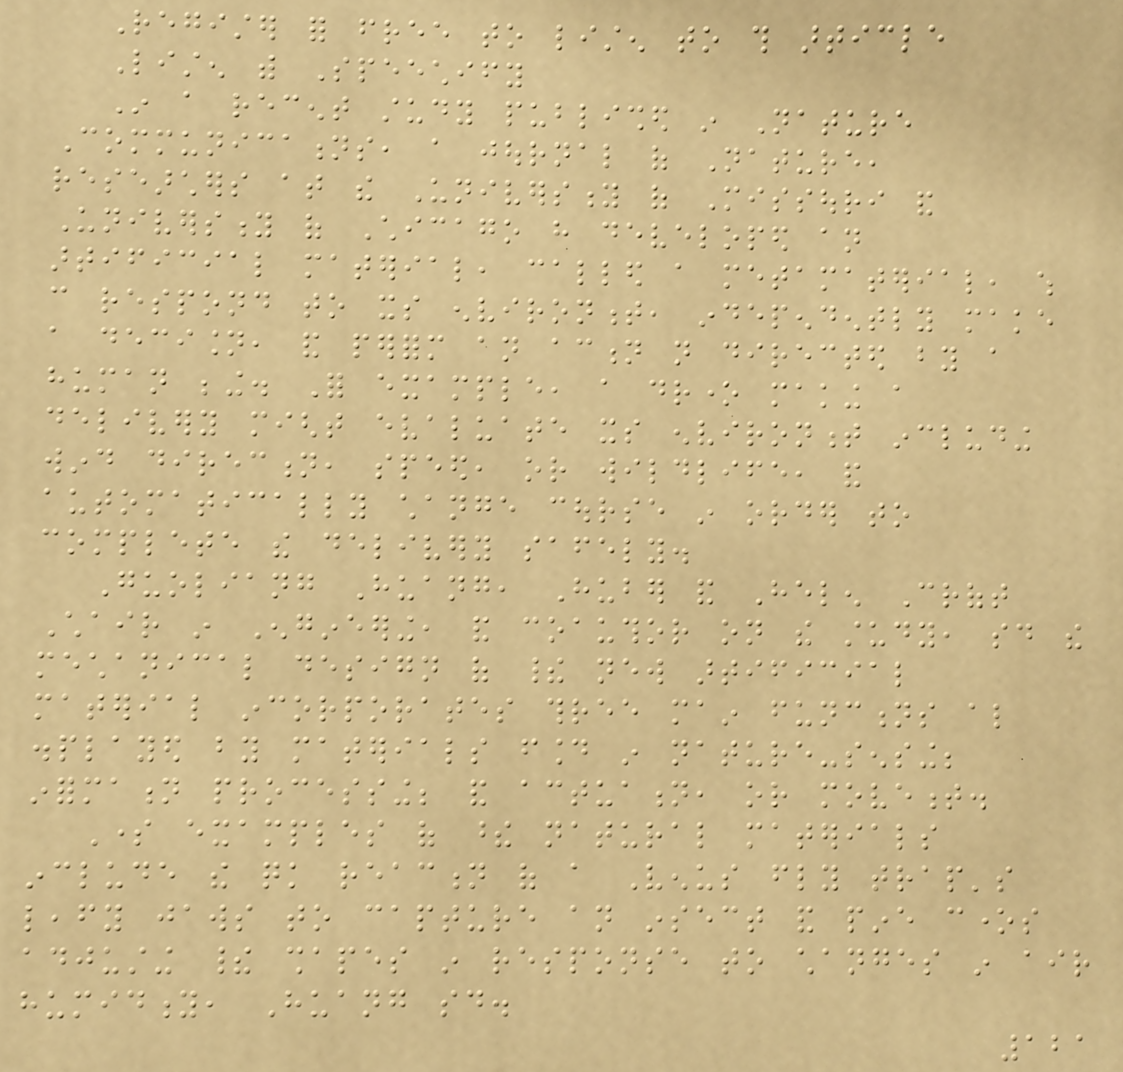Register for free to listen to this article
Listen with Speechify
In a recent study published in Nature
Communications, a journal of Nature,
researchers at the University of Missouri and
University of Chicago have developed an
artificial material, called a metamaterial, which
can respond to its environment, independently make
a decision, and perform an action not directed by a
human being. For example, a drone making a
delivery might evaluate its environment including
wind direction, speed, or wildlife, and
automatically change course in order to
complete the delivery safely.
Guoliang Huang, Huber and Helen Croft
Chair in Engineering, and coauthor on the study, said the
mechanical design of their new artificial
material incorporates three main functions also
displayed by materials found in nature-sensing;
information processing; and actuation, or movement.
Some examples of these natural materials
include the quick reaction of a Venus fly trap's
leafy jaws to capture an insect and pine cones
adjusting their shapes in response to changes in air
humidity, Huang said.
121
